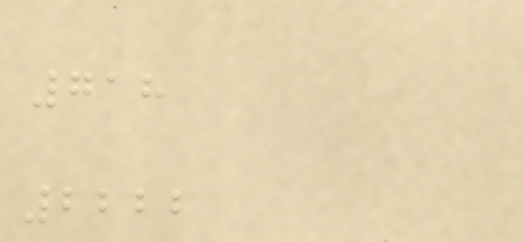718
2222
